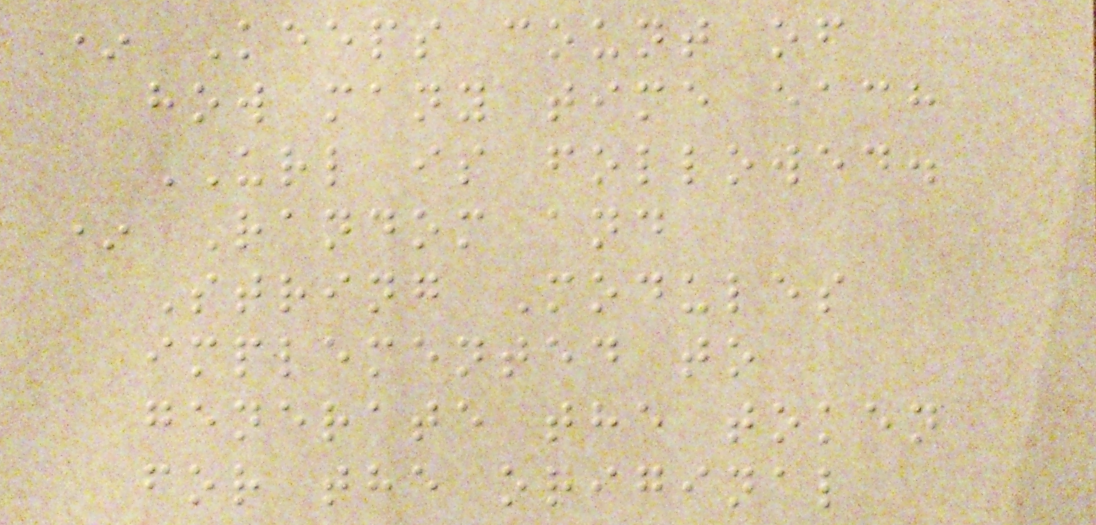* Keeps count of
how many time each
URL is followed.
* Random and
String Modules
implemented to
generate the token
for the original
